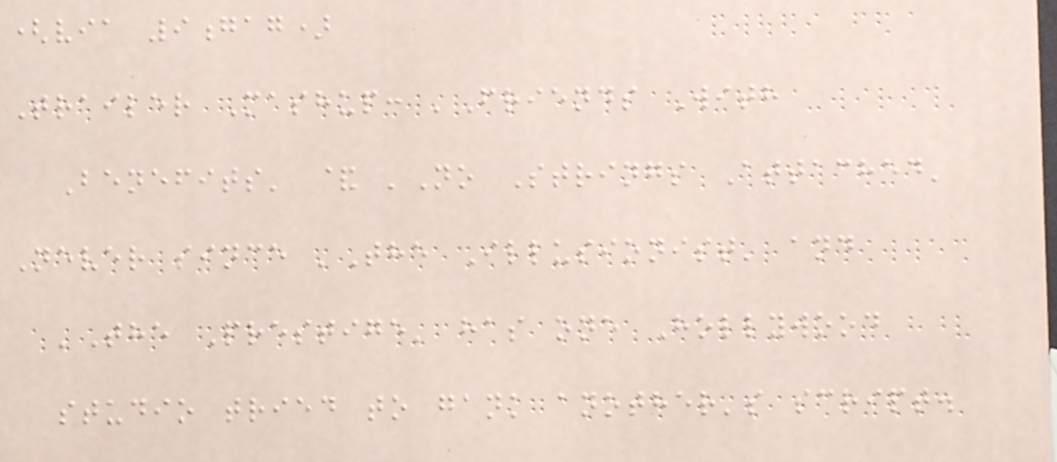(via 9gag)
Trailer Mashup: 'Friends With
Benefits' & 'No Strings Attached'
Never since 'The Illusionist' and
'The Prestige' has one Hollywood
studio tried to gank another's script.
